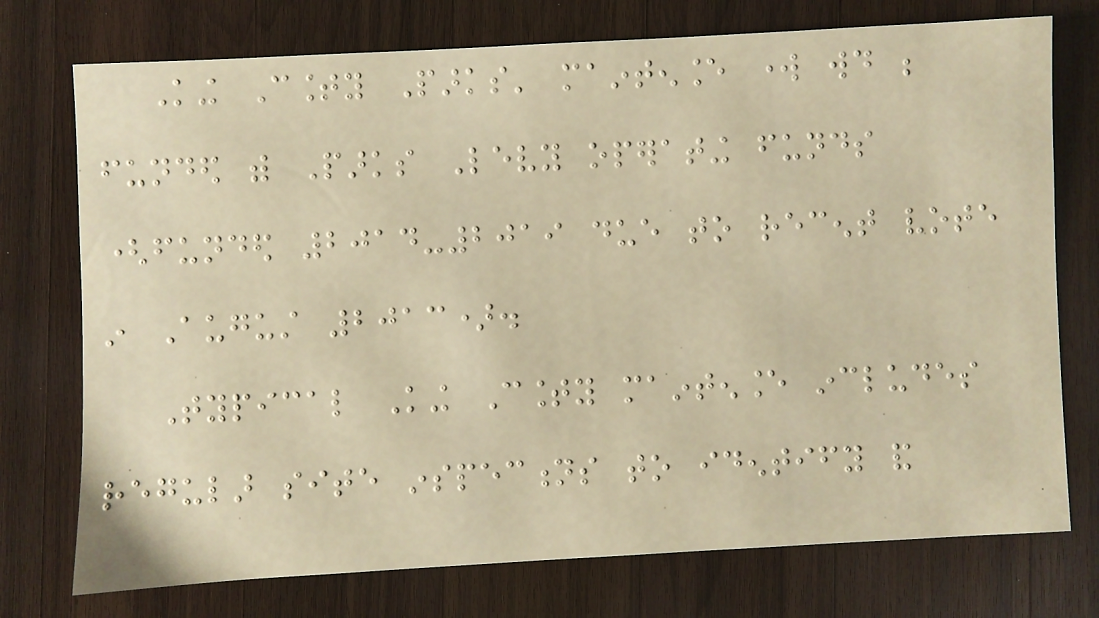King County Parks' maintenance work would be
funded with Parks Levy operating funds
(funded 2014-2019 due to recent vote
in August 2013).
Typical King County maintenance includes
regular site inspections to identify and
